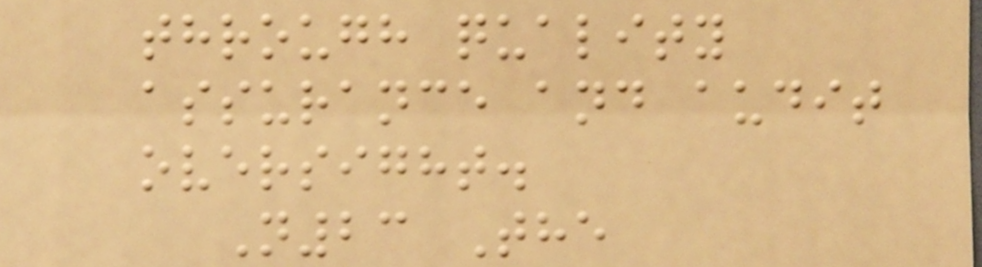through quality
assurance and audit
oversight.
N23 The
